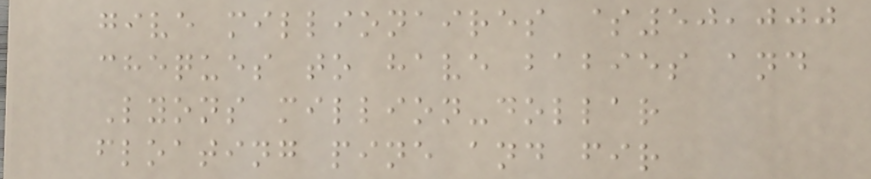give millionaires $50,000
cheques to have babies and
Lyons million-dollar
floating pine and fir
